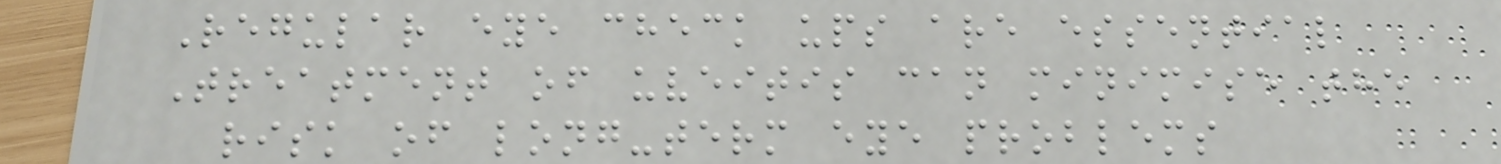Regular eye check ups are essential
Treatment of uveitis can minimise the
risk of long-term eye problems
